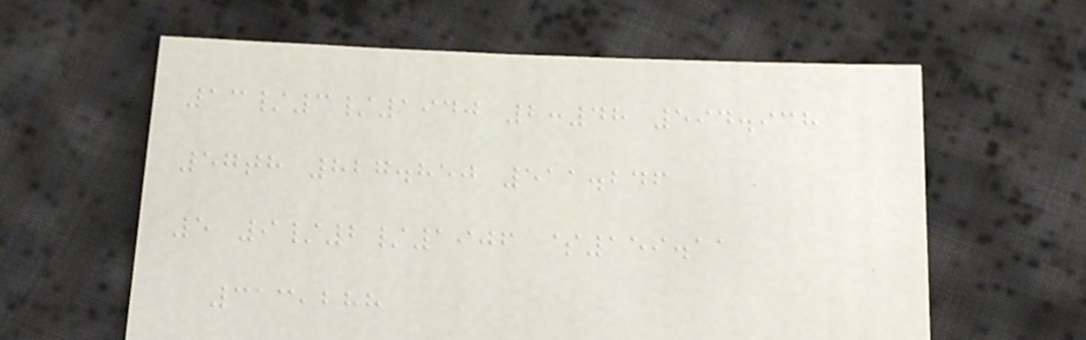13/3/1940 2:48 594.938
57th 827.850 511.246
5 9/2/1906 $159.11
313,288
